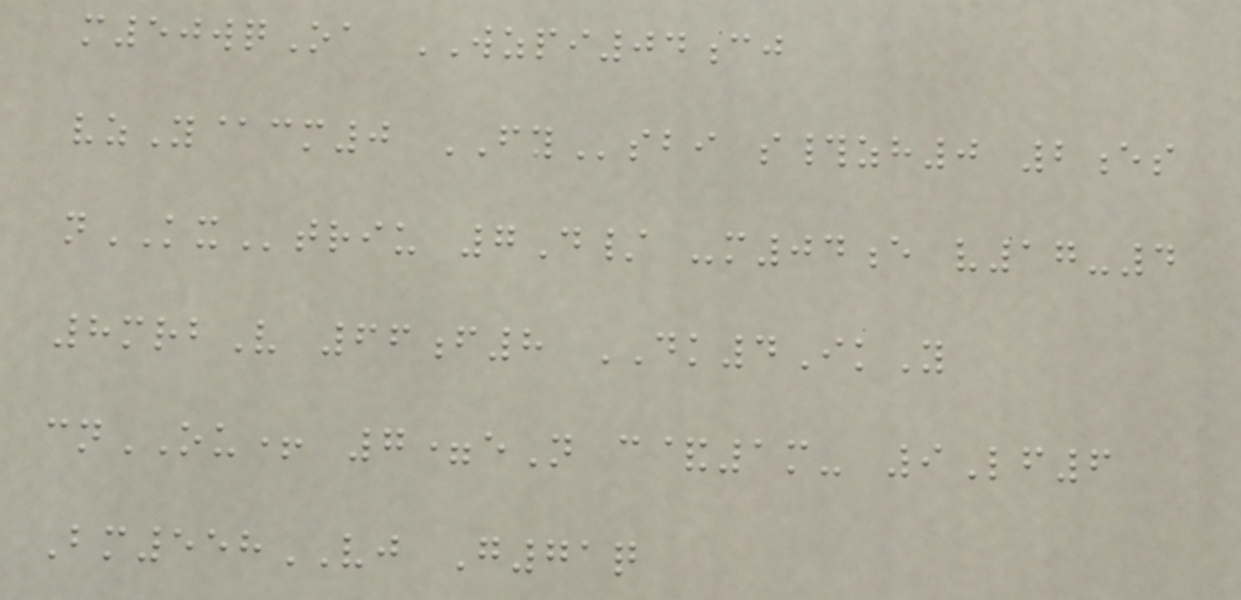m50wqOa WZPI04cj
vzY@cm0 FYsbi s#zh0 2es
nKXtriu 7D/ -m04e v17-4
8mrbV 66f8 DK4IkY
cnOU+ 7=eN c&1m- 9Lf6
Bm558VJ G71q
